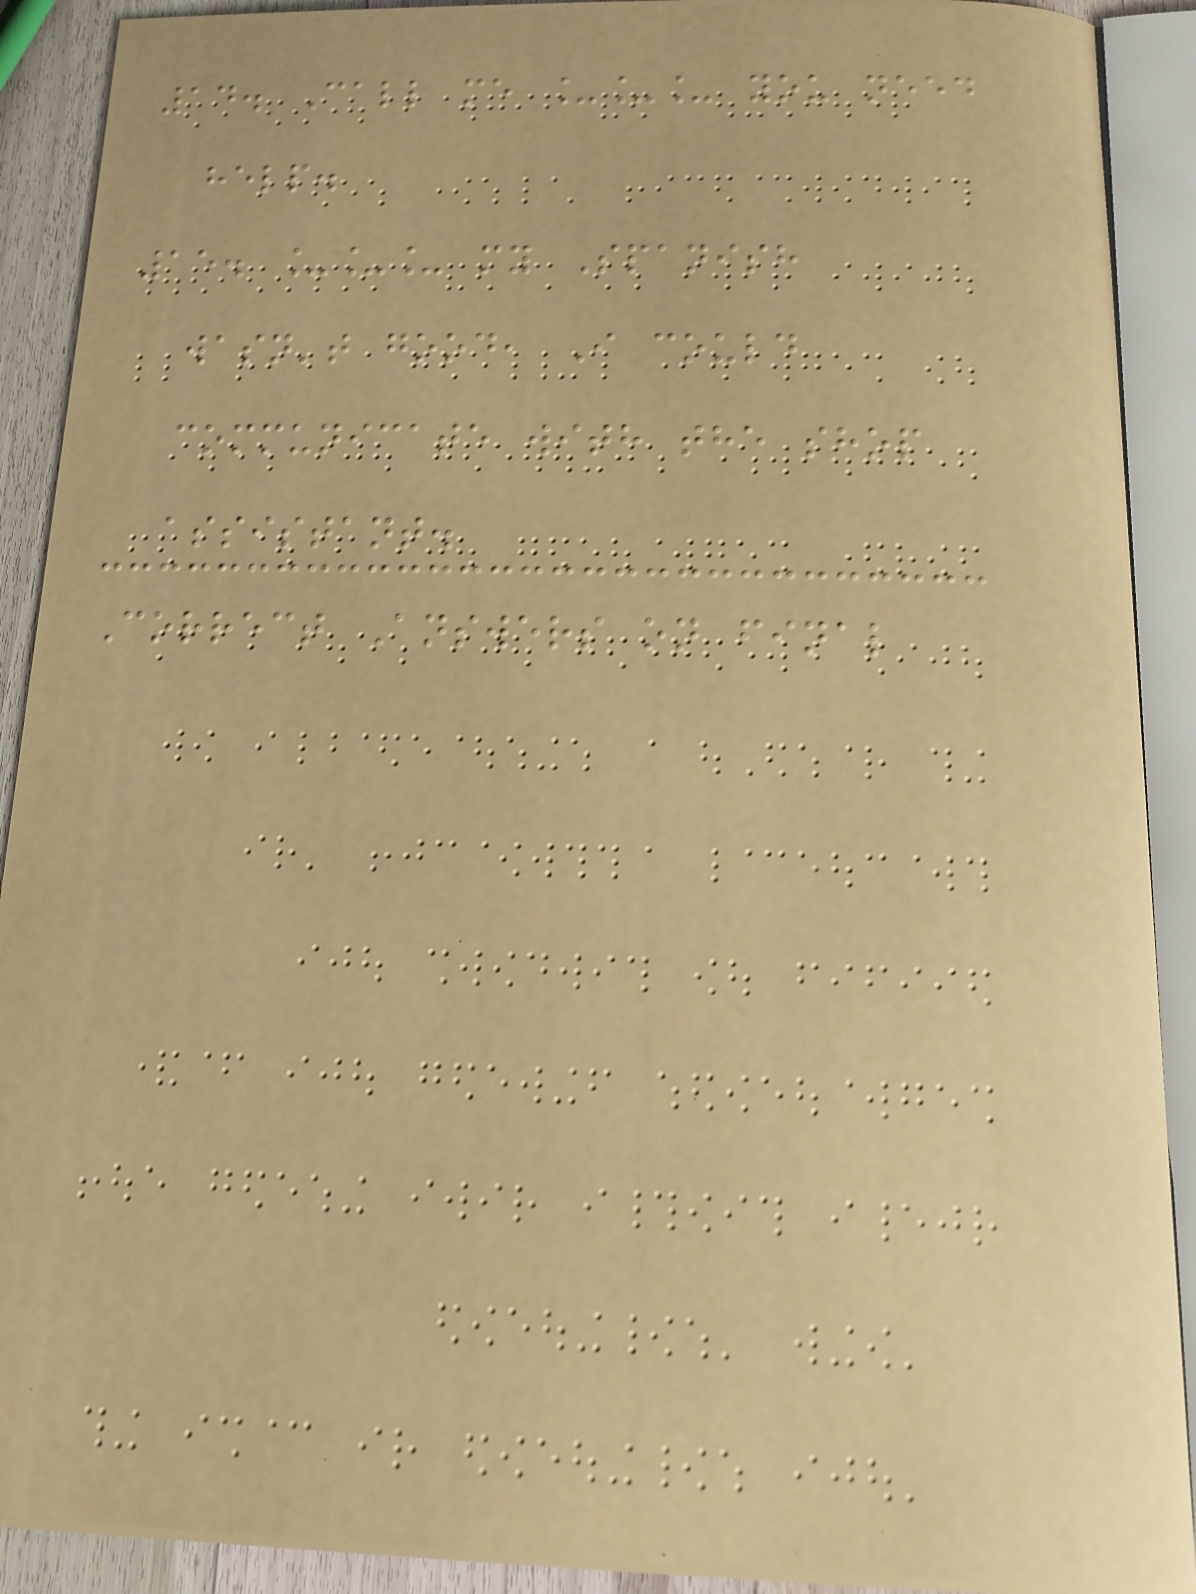14. Call me ___ you need
help.
15. ___ my Spanish
wasn't good, I could
communicate with the shop
assistant.
Correct Answers on final
